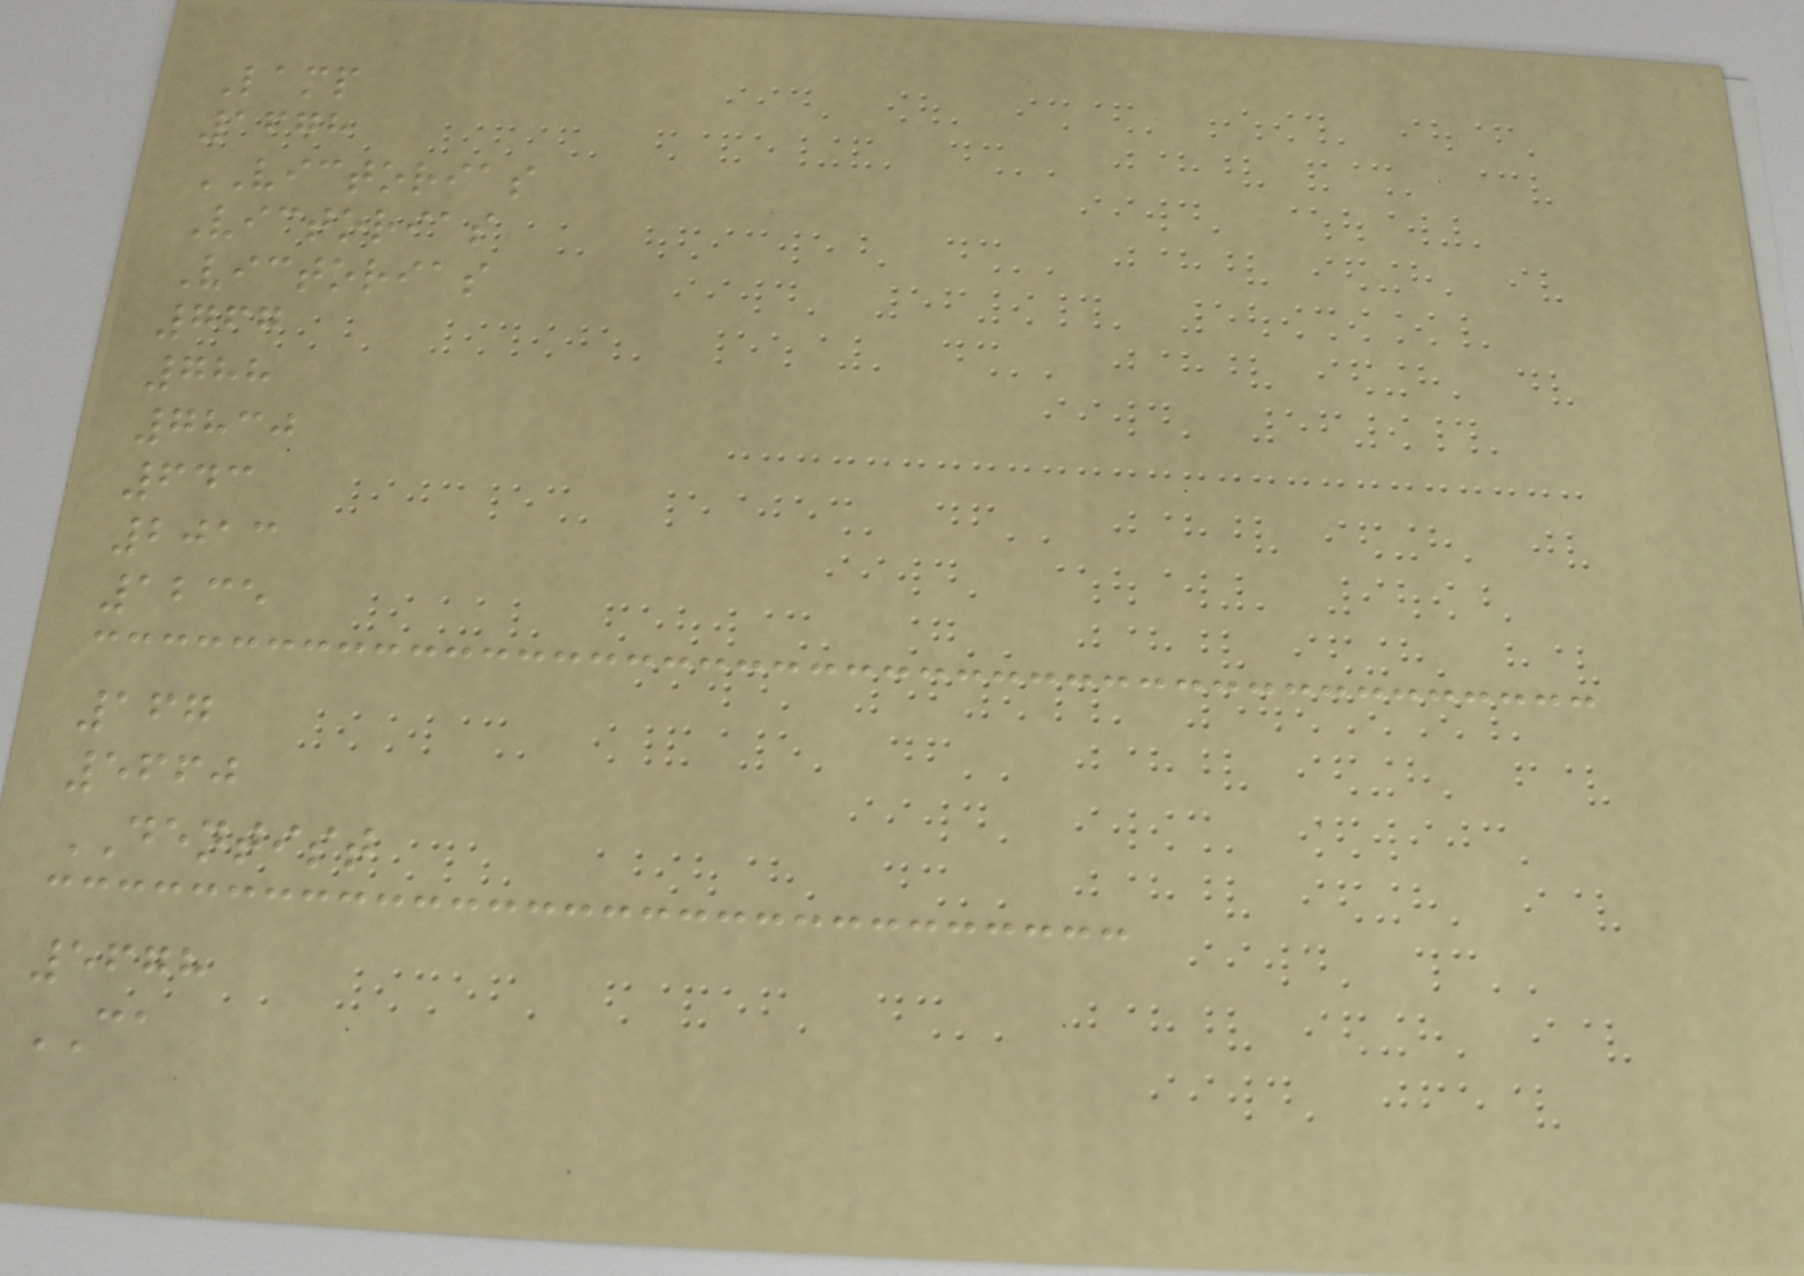Lamp
1678
VICTORIAS
Victorias
Victorias
767
788
7830
643
2013
1235
167
5660
DENTIST
5678
CA
